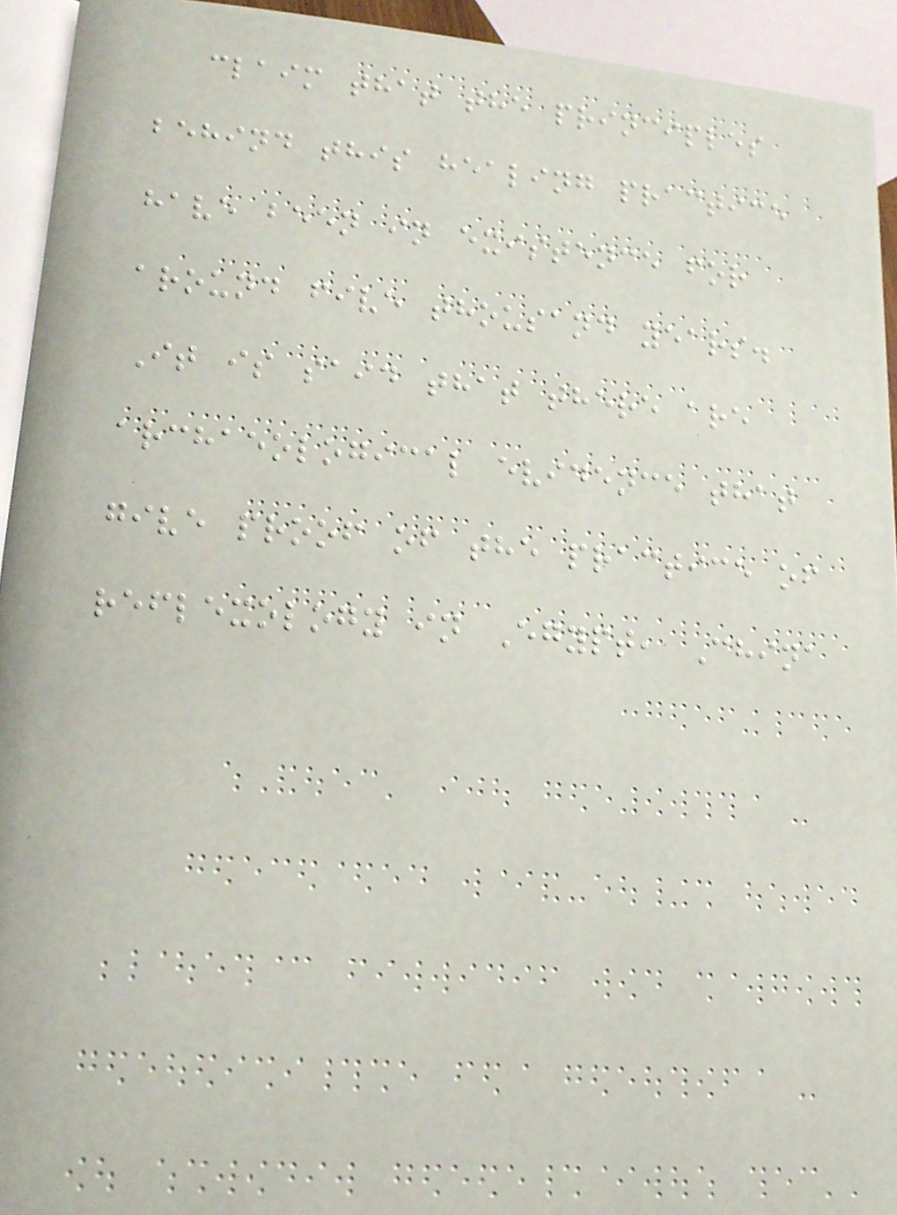claim that the principles
behind this healing practice
have been in existence for
around five thousand years.
It is said that there are
archaeological evidence that
give proof of the practice of
reflexology in Egypt, China
